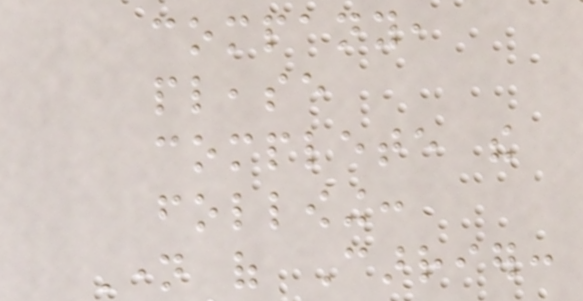company,
please
complete the
following:
Name of Carrier:
